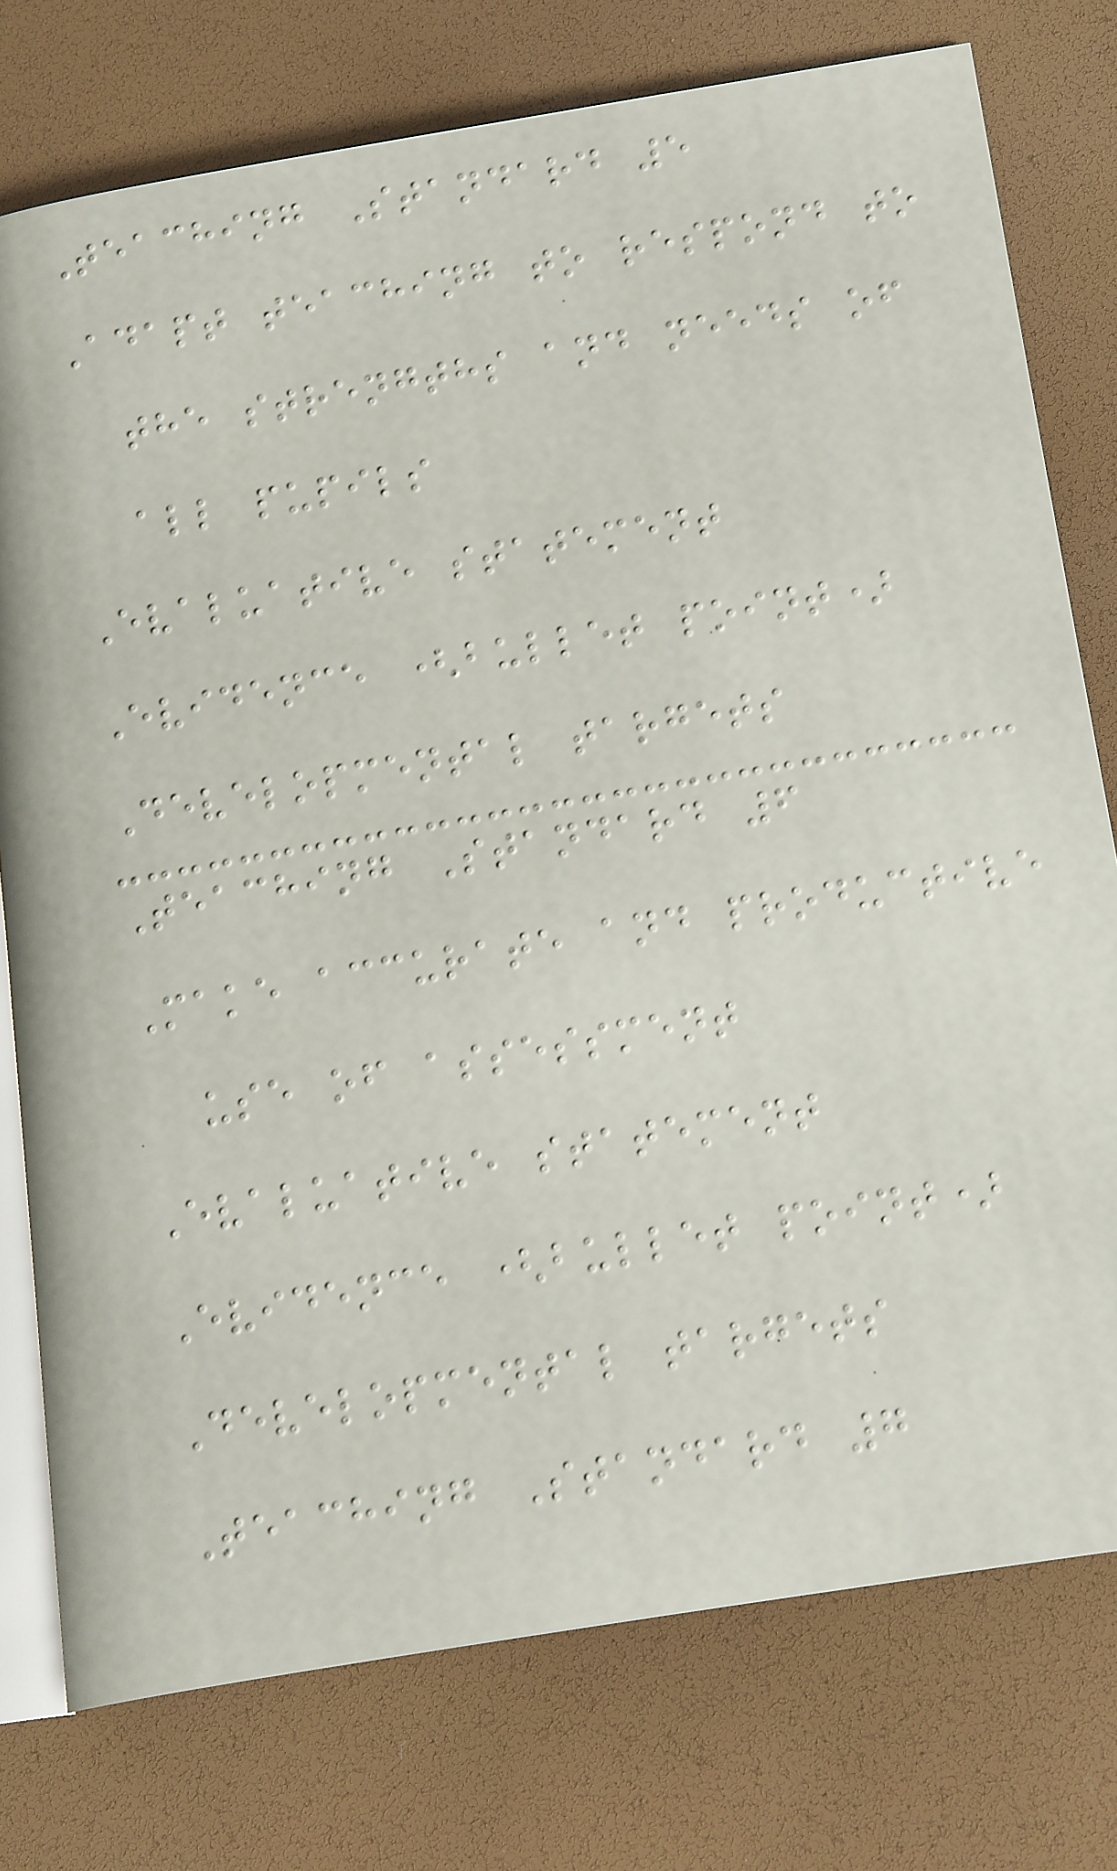Teaching Standard 5
Adapt teaching to respond to
the strengths and needs of
all pupils
Evaluative statement
Evidence (bullet point)
Developmental targets
Teaching Standard 6
Make accurate and productive
use of assessment
Evaluative statement
Evidence (bullet point)
Developmental targets
Teaching Standard 7
